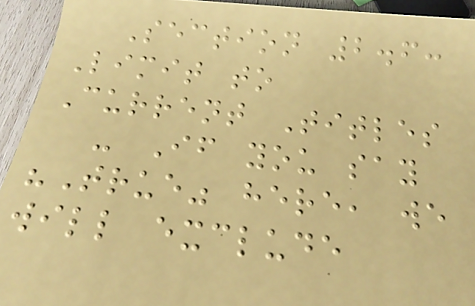Section 2.6:
Limit to
Current Titles
- If you say
"True" here, we
will exclude
